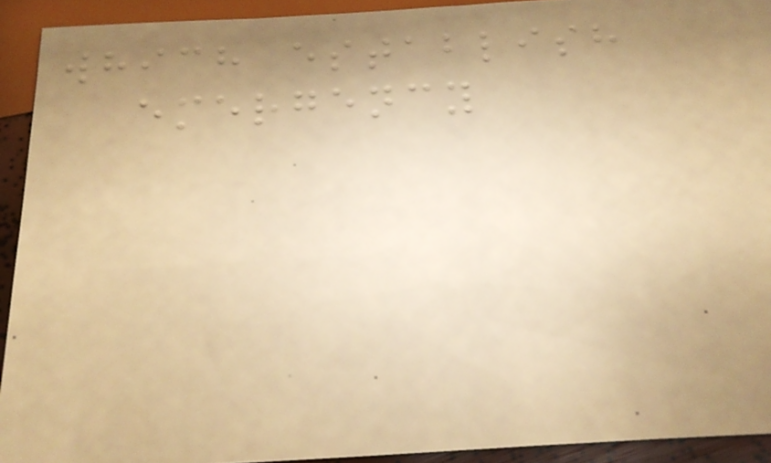which establish
emergency
